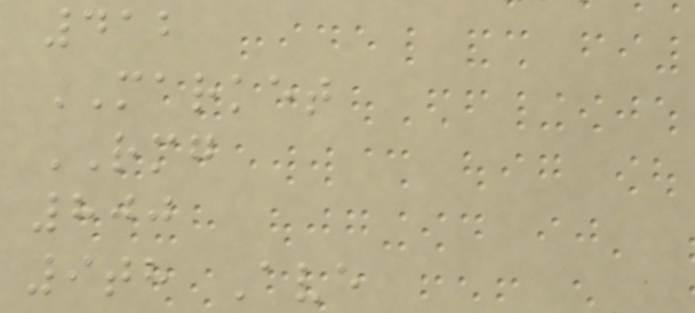412
MARKET
RMG
800
9th Ave
